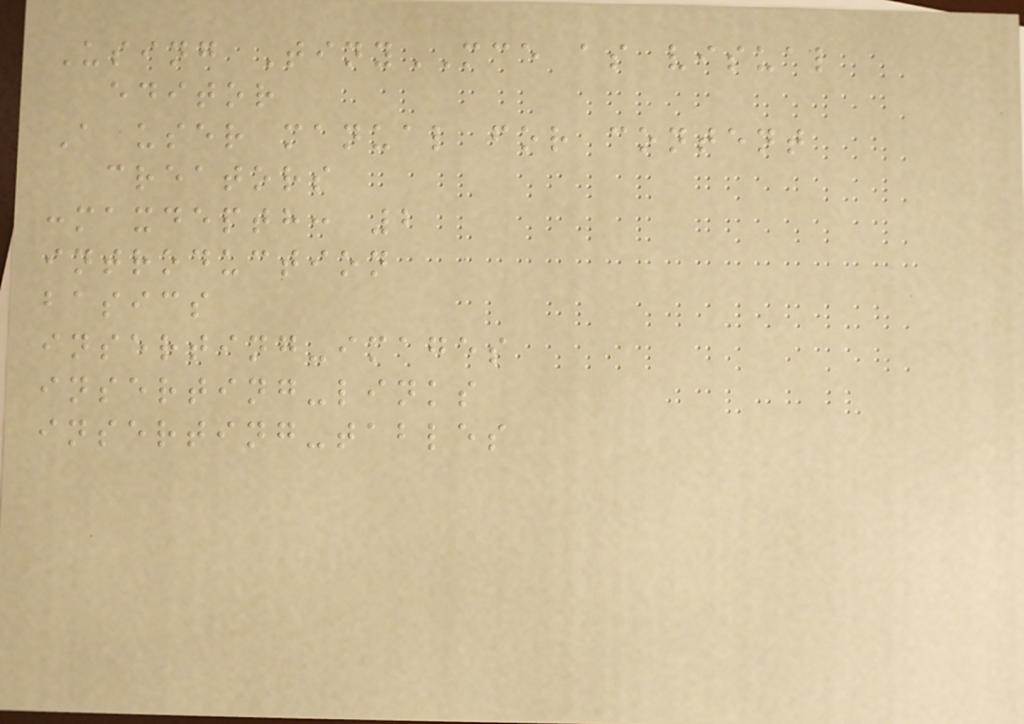Using TinyMCE as visual
editor
A user manual for content
creators
:maxdepth: 2
introduction
basics
inserting-images
inserting-links
inserting-tables
